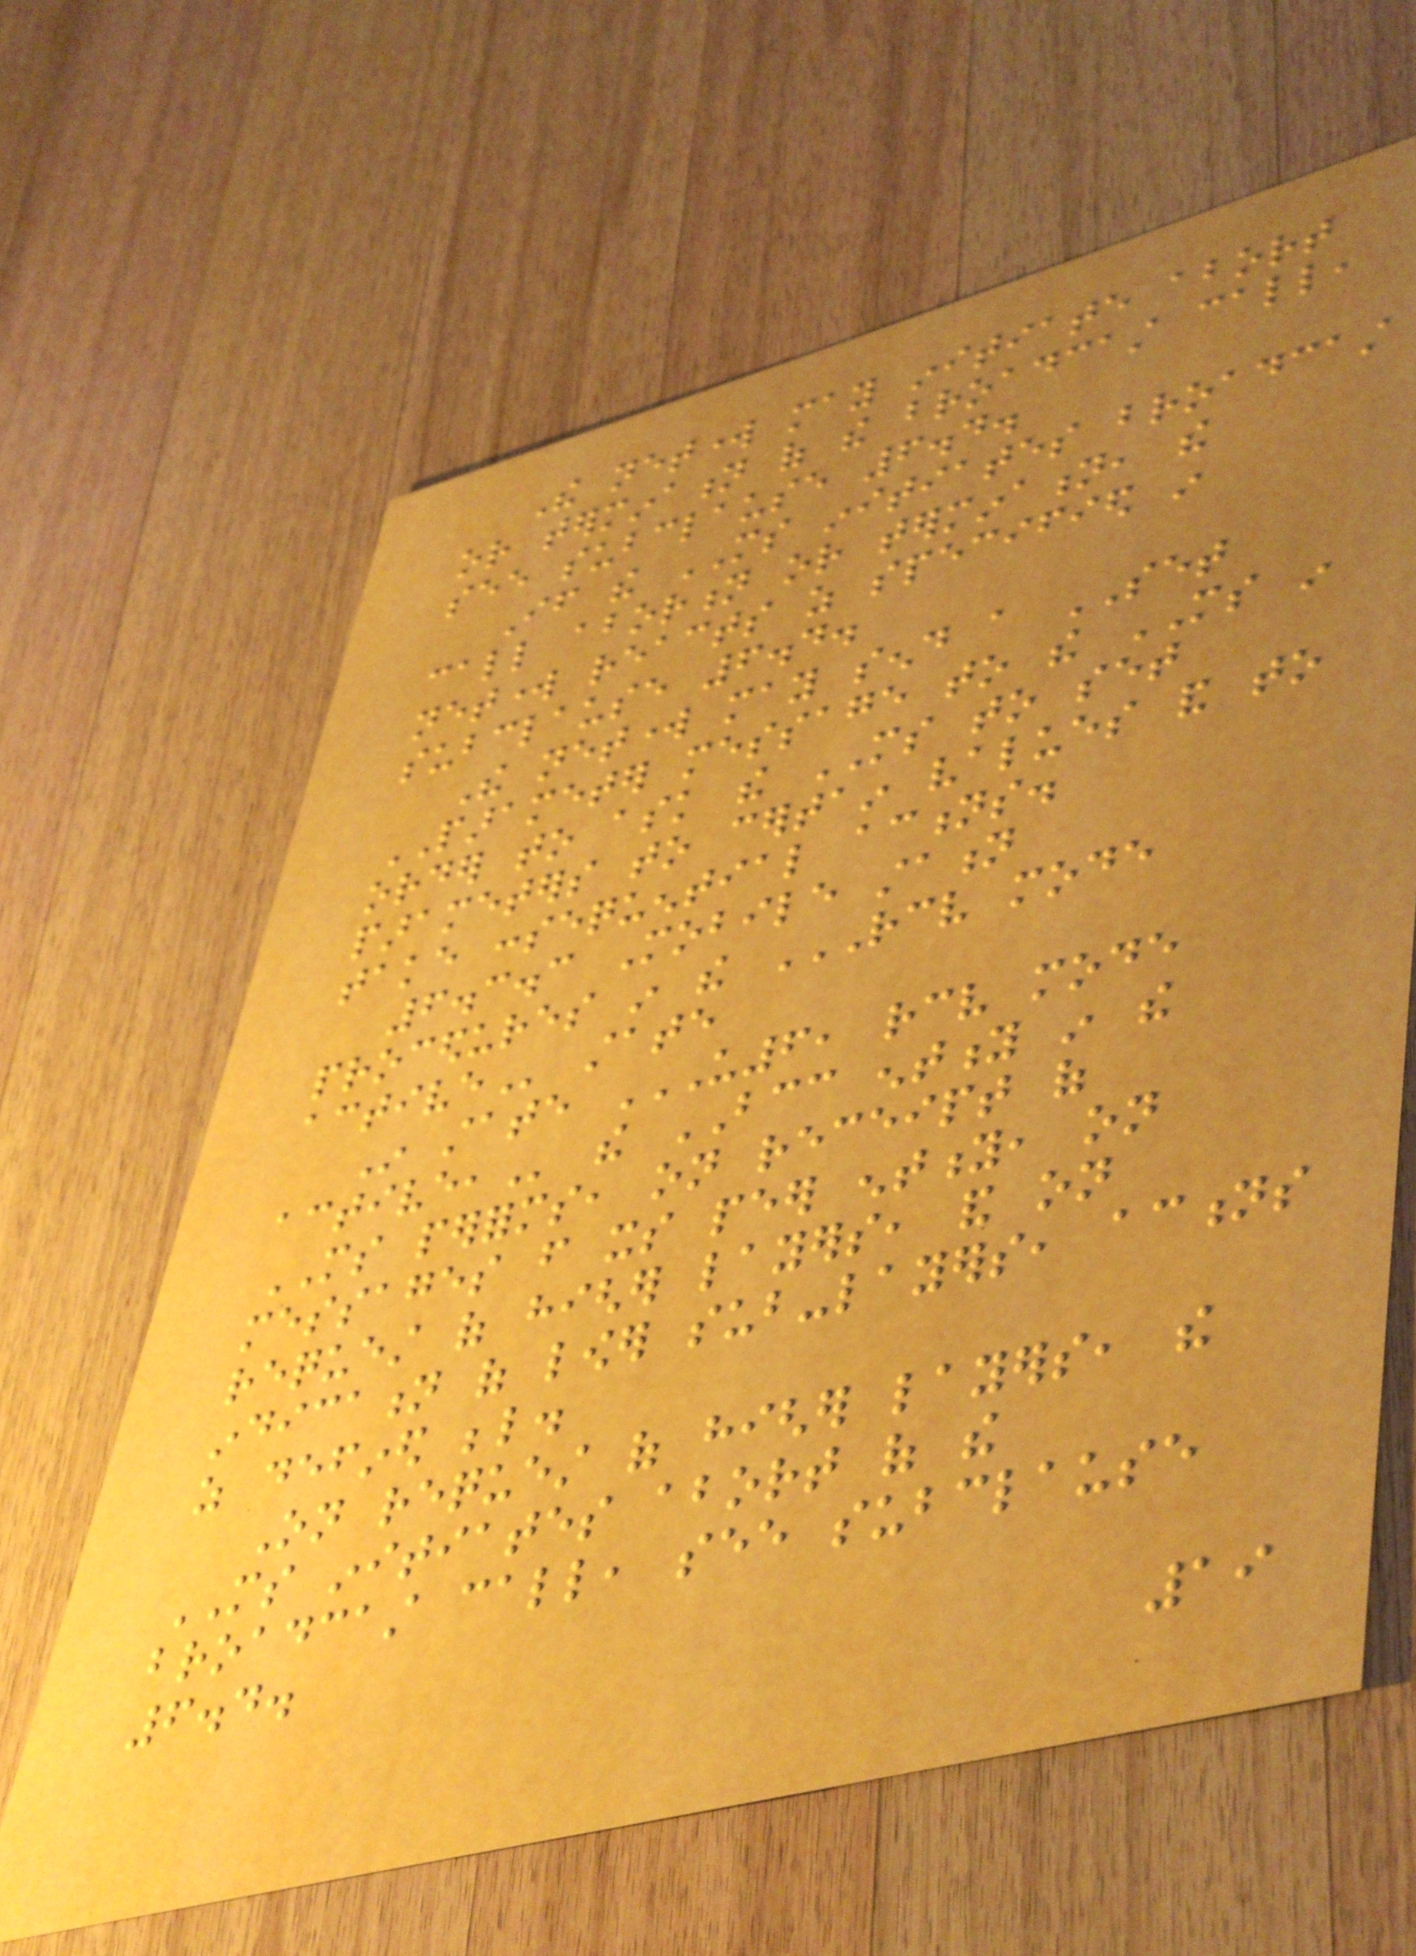The network may initiate abort
or termination of the broadcast call,
see subclause 6.4.
If the MS initiates broadcast
call abortion or termination, the
network reacts as specified in
subclause 6.4.
The network may send a SET
PARAMETER message to the MS in
order to ask the MS to set
parameters to certain values and to
take consequential actions.
6.3.3 Mobile station
procedures in the RECEIVE MODE
ACTIVE state
In state U6, RECEIVE MODE
ACTIVE, the BCC entity in the
MS performs, on receipt of
messages from its peer entity, on
request of higher layers, and on
indication of lower sub-layers, actions
as defined below.
On request of higher layers, the
MS initiates abort of the
broadcast call, see subclause
6.4.
19
